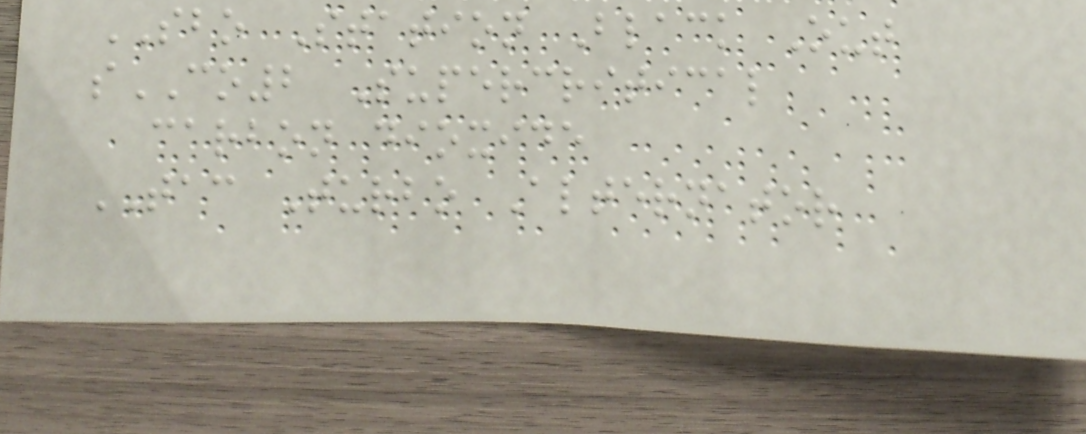SBO Station Black Out
sCO2 Supercritical
carbon dioxide
TAC Turbo Alternator
